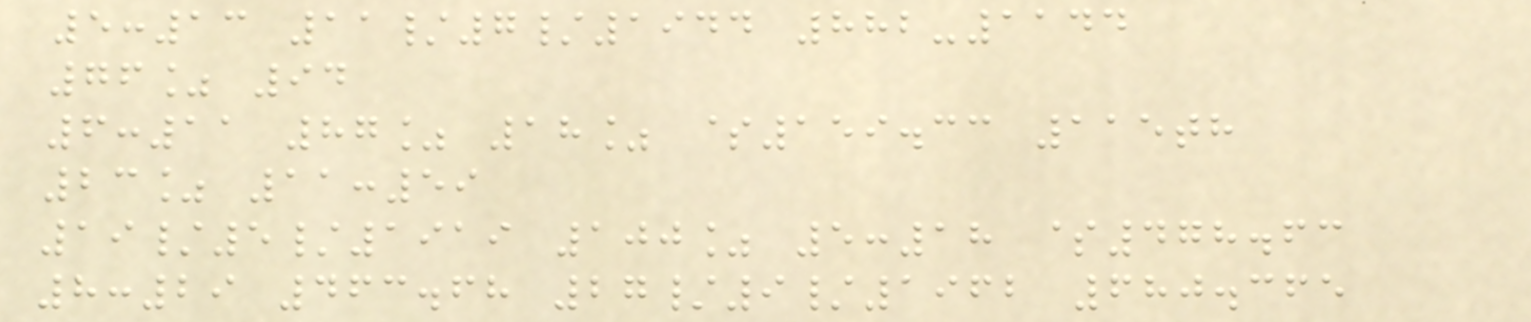5:13 11/7/1944 882-1144
76% 94
6:11 87% 18% $159.33 115th
23% 11:59
19/5/1919 100% 5:18 $478.63
8:29 463.68 27/9/1962 680.365
